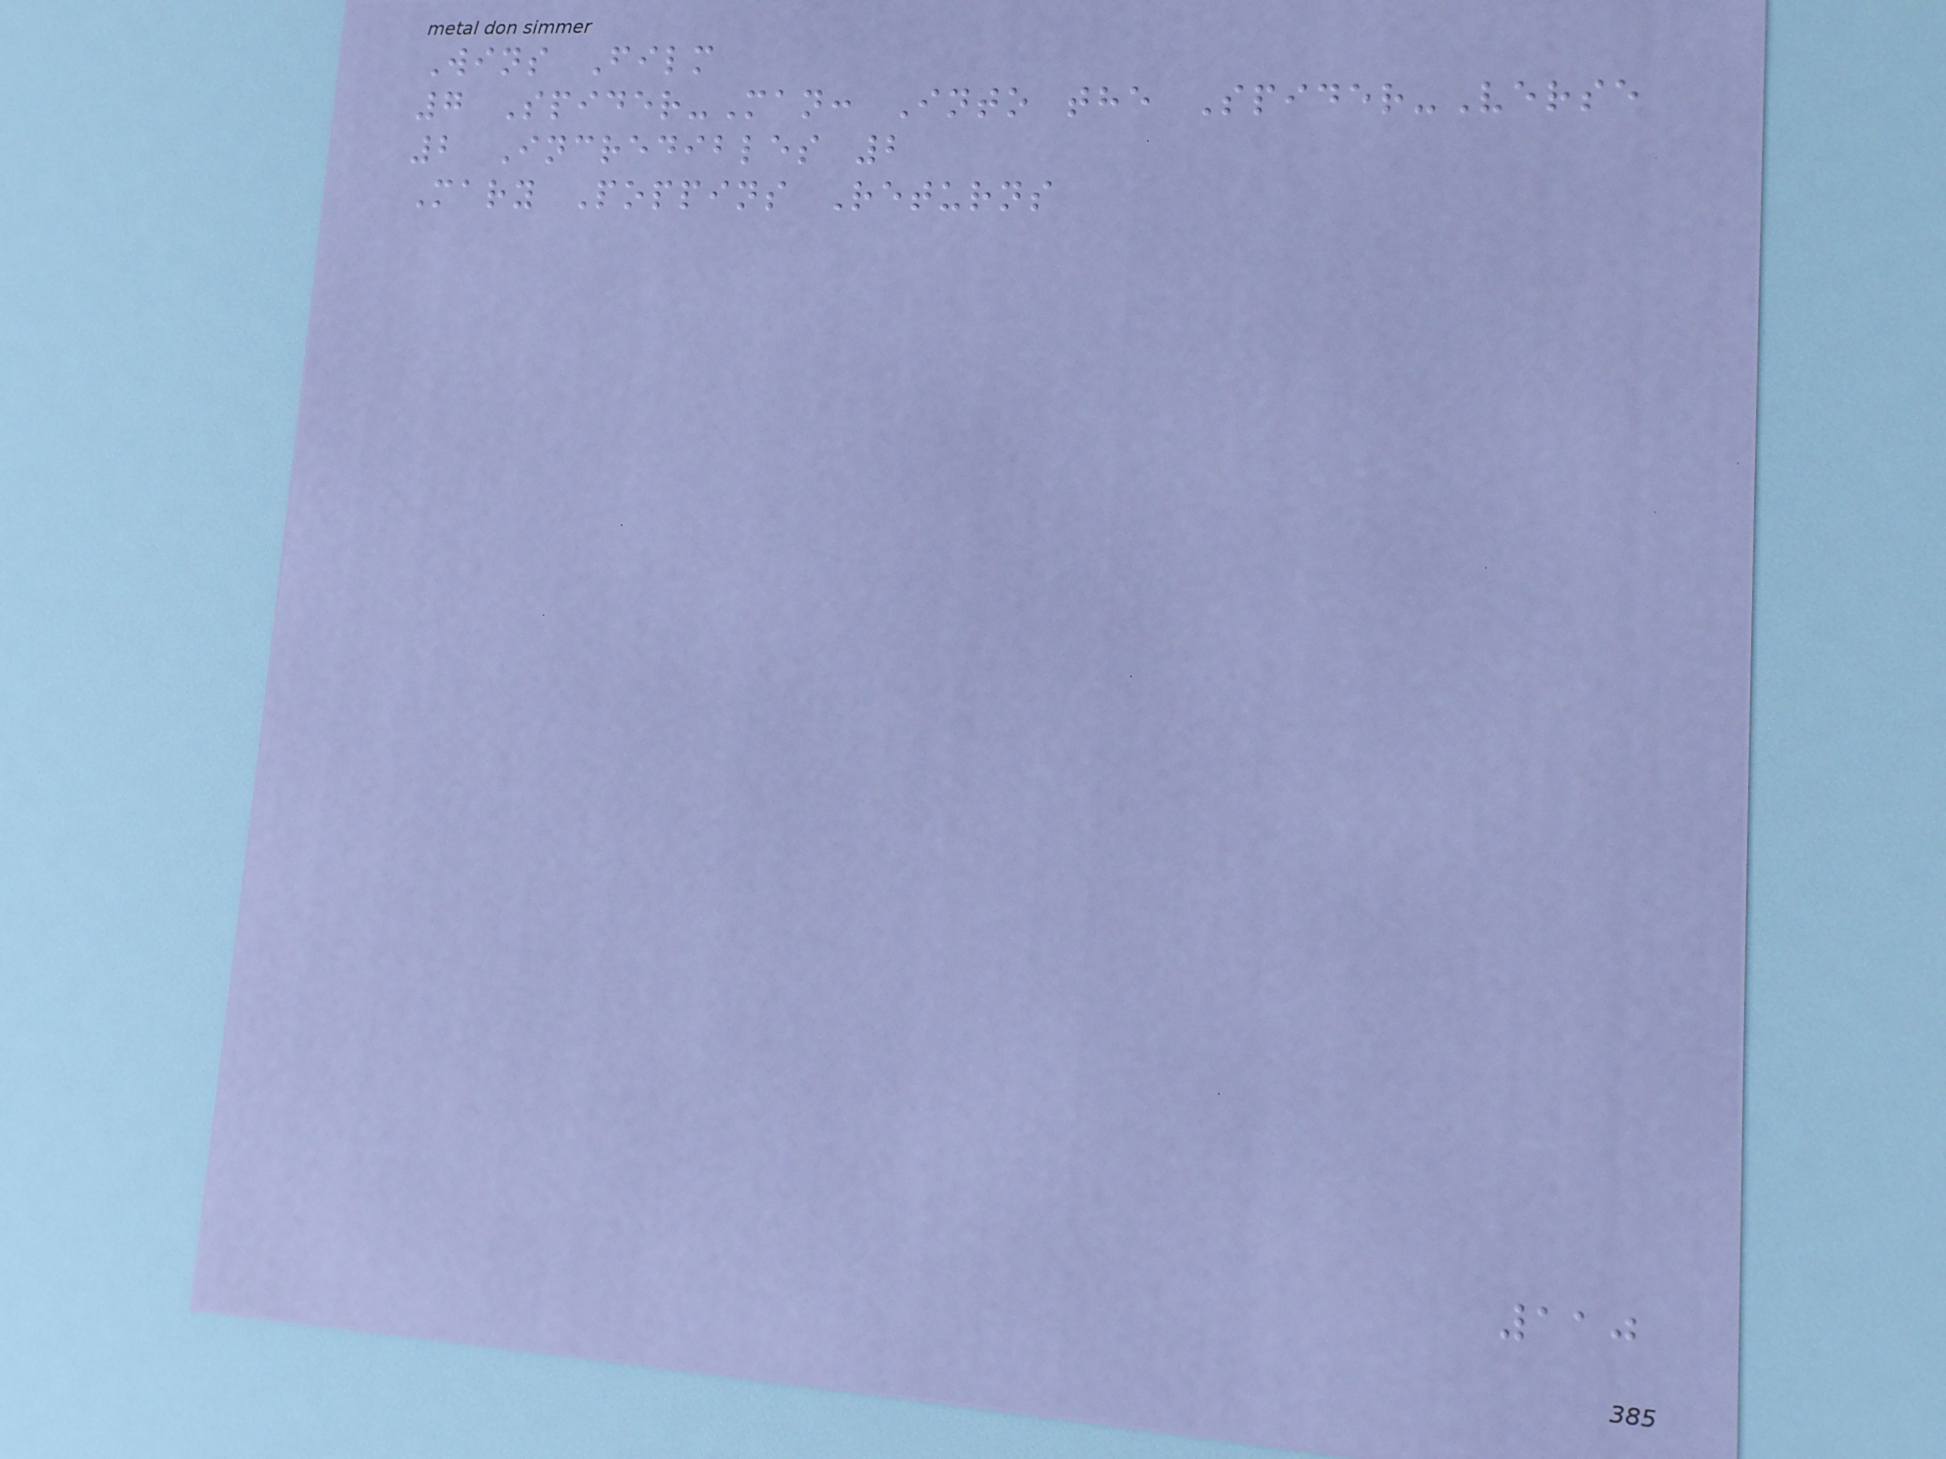Wins Film
7 Spider-Man: Into the Spider-Verse
2 Incredibles 2
Mary Poppins Returns
110
